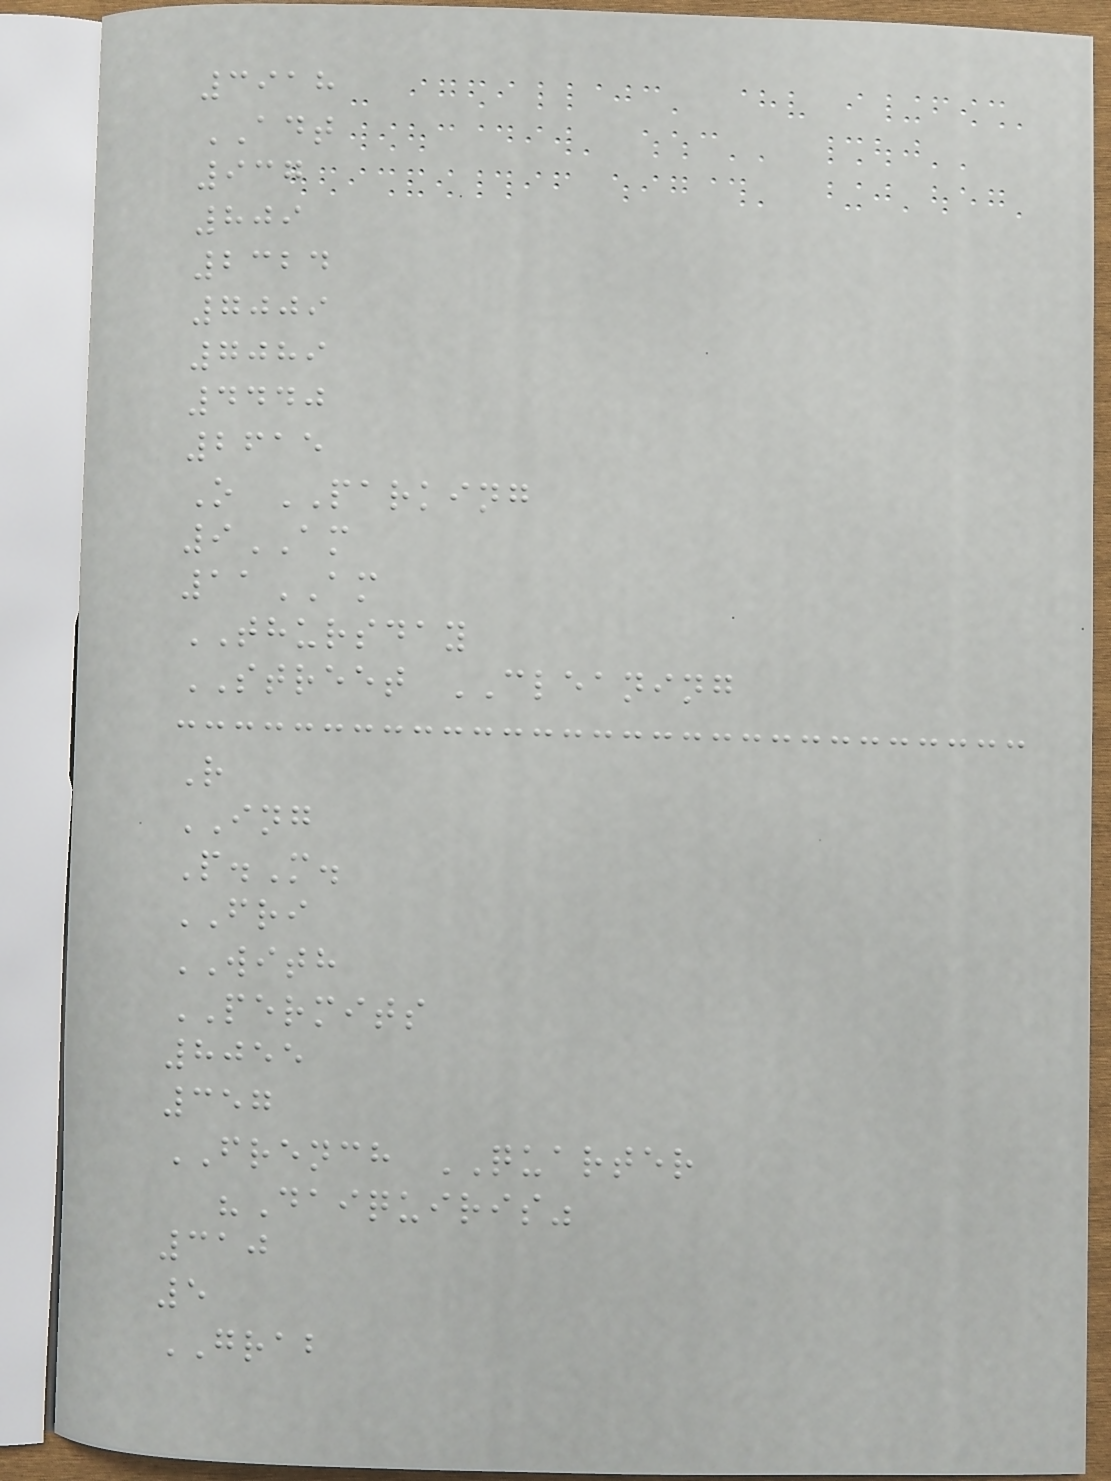3918
ADT
937
809
2324
7009
7089
4440
2615
O PARKING
9AM
11AM
THURSDAY
STREET CLEANING
R
ING
P.M.
FRI
WITH
PERMITS
8055
357
FRENCH QUARTER
"Daiquiris"
310
5
GRAB
